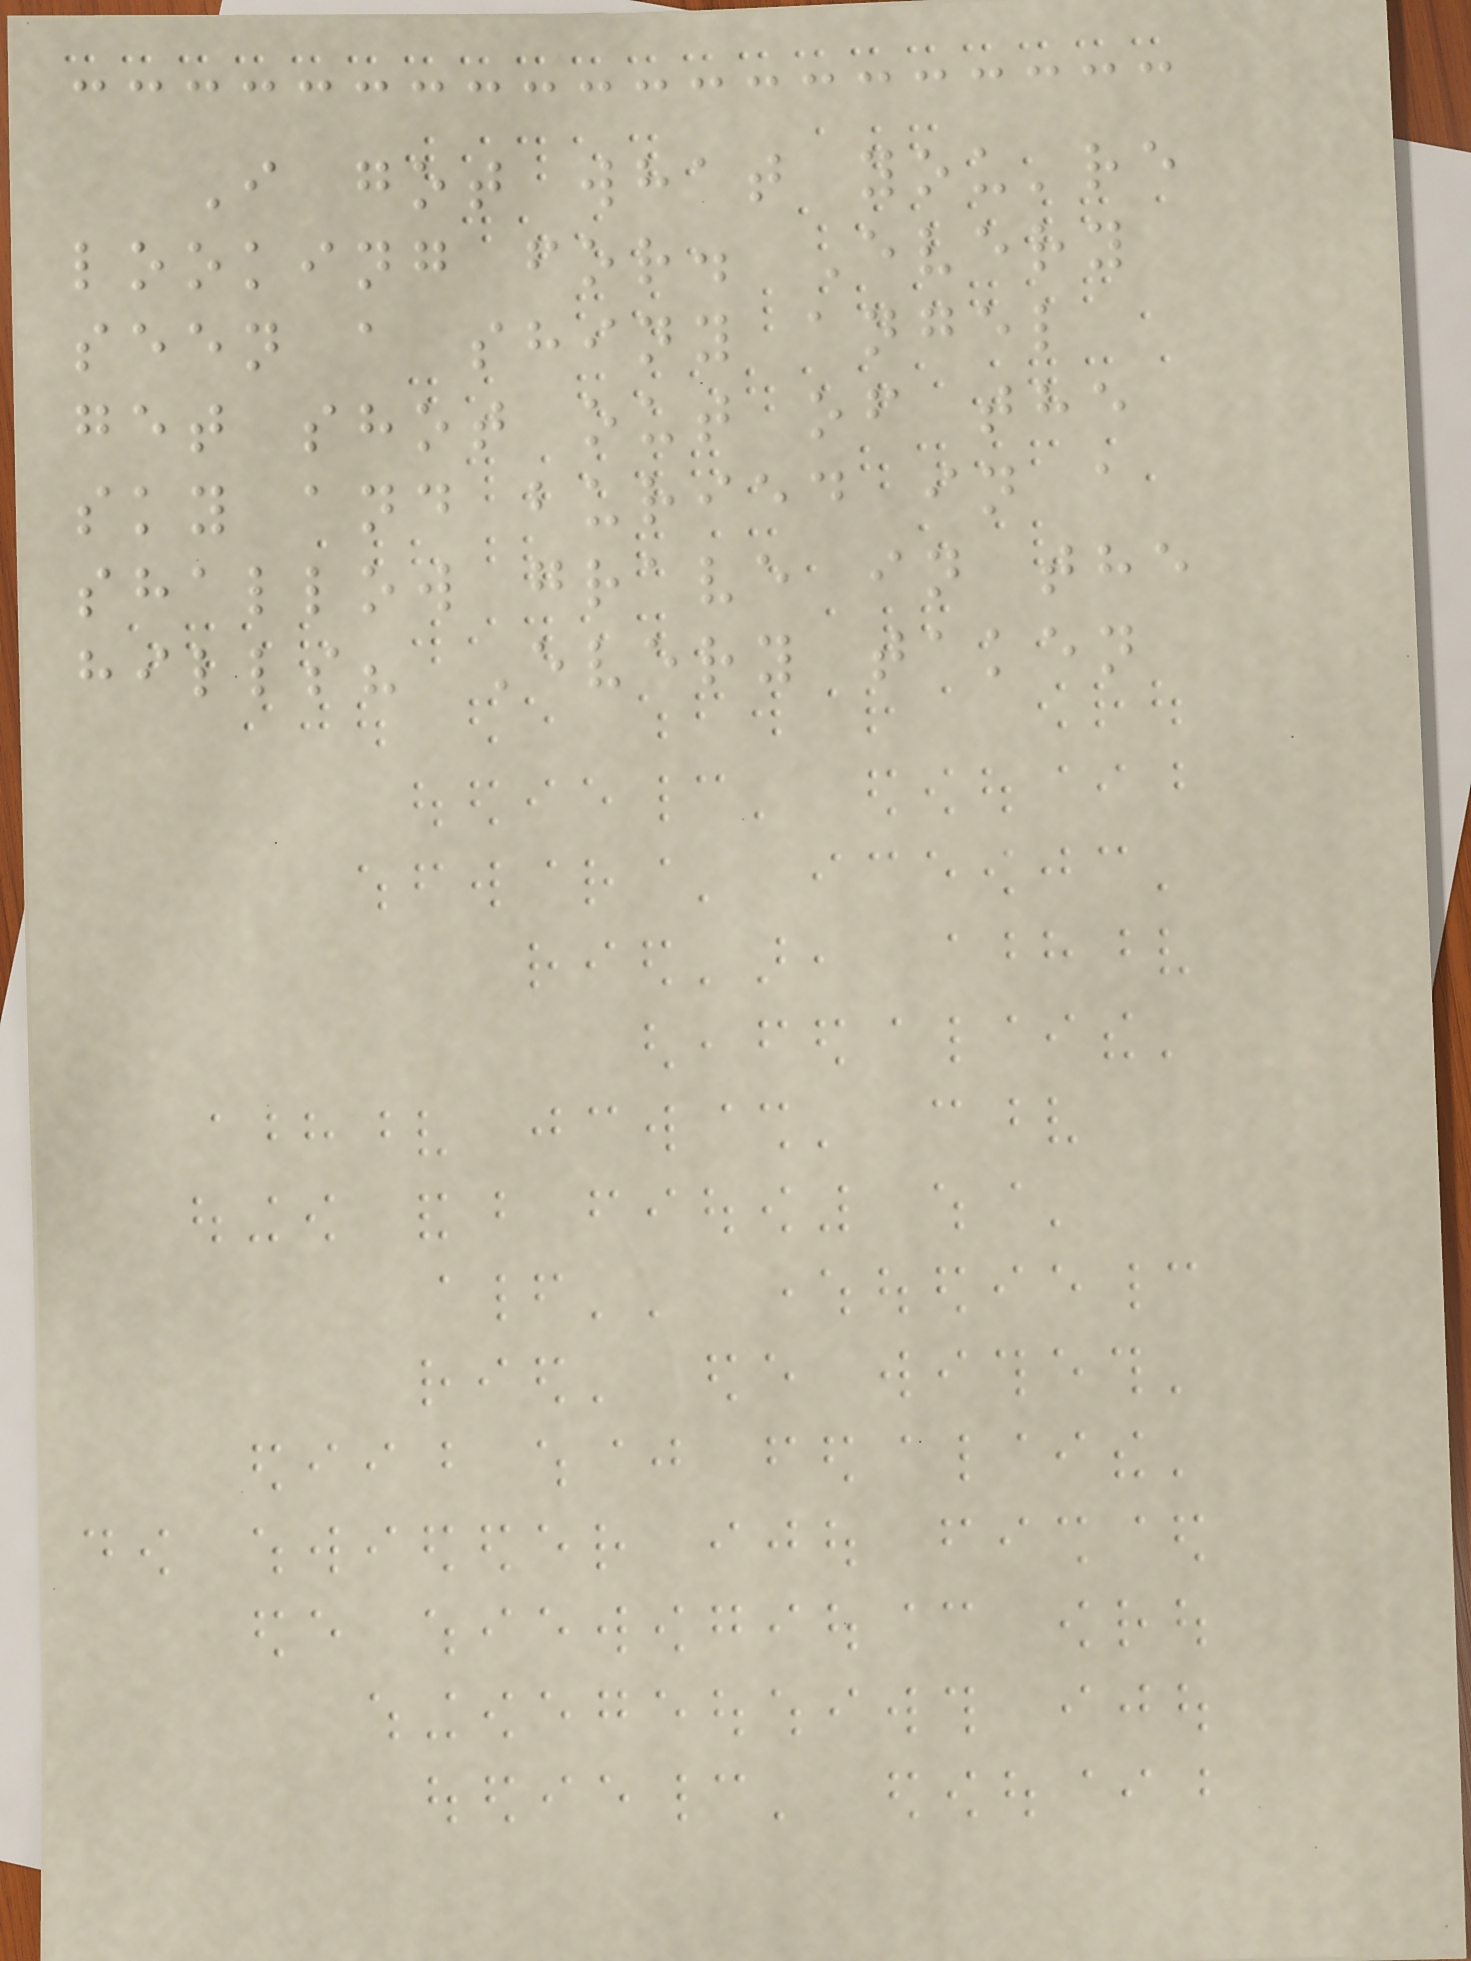I got what you're
looking for. Every
seen a shiny angel
get shot out of the
sky and buried in a
shallow grave in the
hills? Every taken
